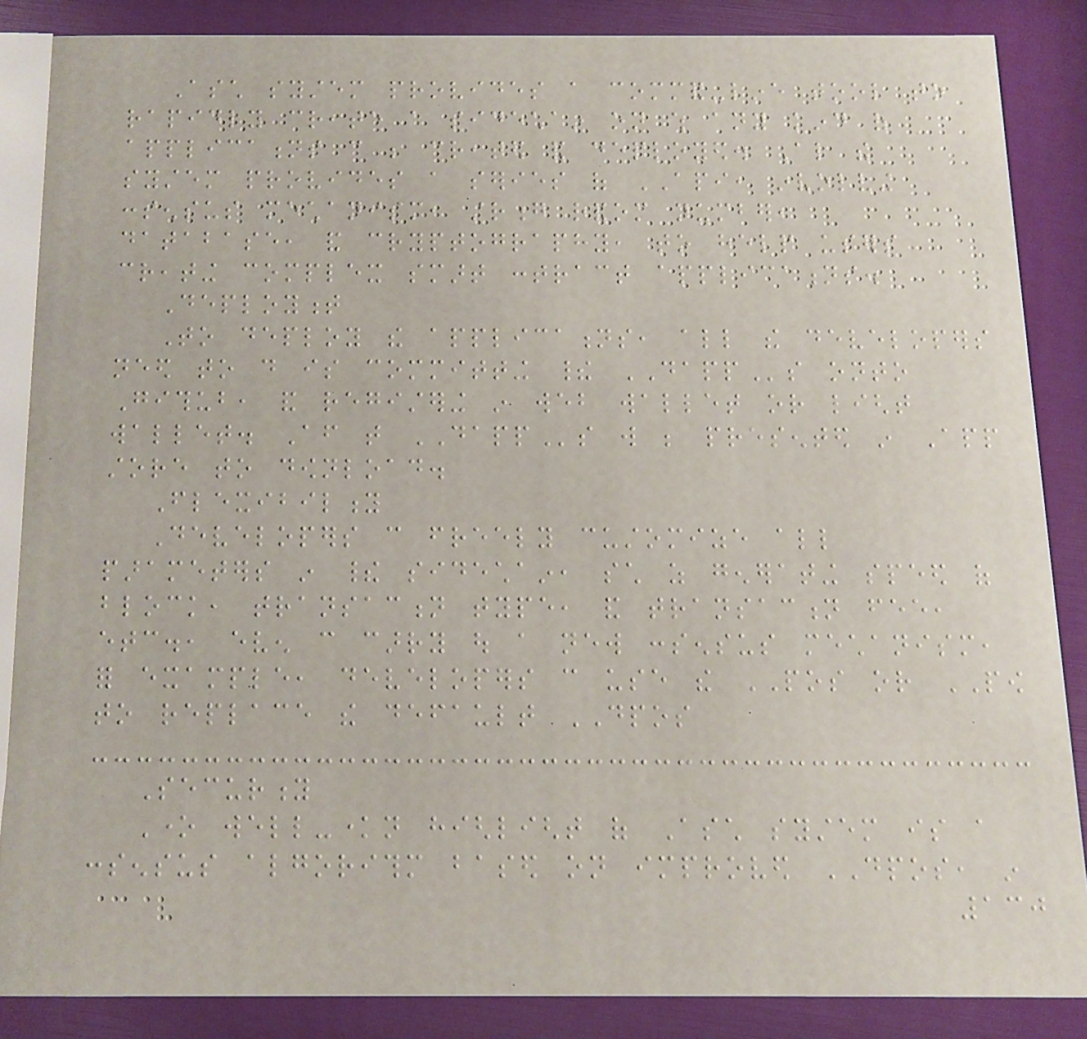Asch system provides a command-line tool to
rapidly create a sidechain on which any kind of
applications can be created and deployed. Also the
system provides a series of API, involving
consensus mechanism, strong random number,
database, and cryptography, to help users
creating complex smart contract applications.
Deployment
To deploy the applications, all the developers
need to do is committing their DAPPs onto
Github, and registering in web wallet or light
wallet. After that DAPPs will be presented in App
store to download.
Flexibility
Developers can freely customize all
parameters in their sidechain, such as generating speed of
block, transaction type, and transaction fee,
etc., even can carry out a new consensus mechanism,
for example, developers can use the POS or POW
to replace the default DPOS
Security
One well-known highlight of Asch system is a
consensus algorithm based on improved DPOS, in
130
